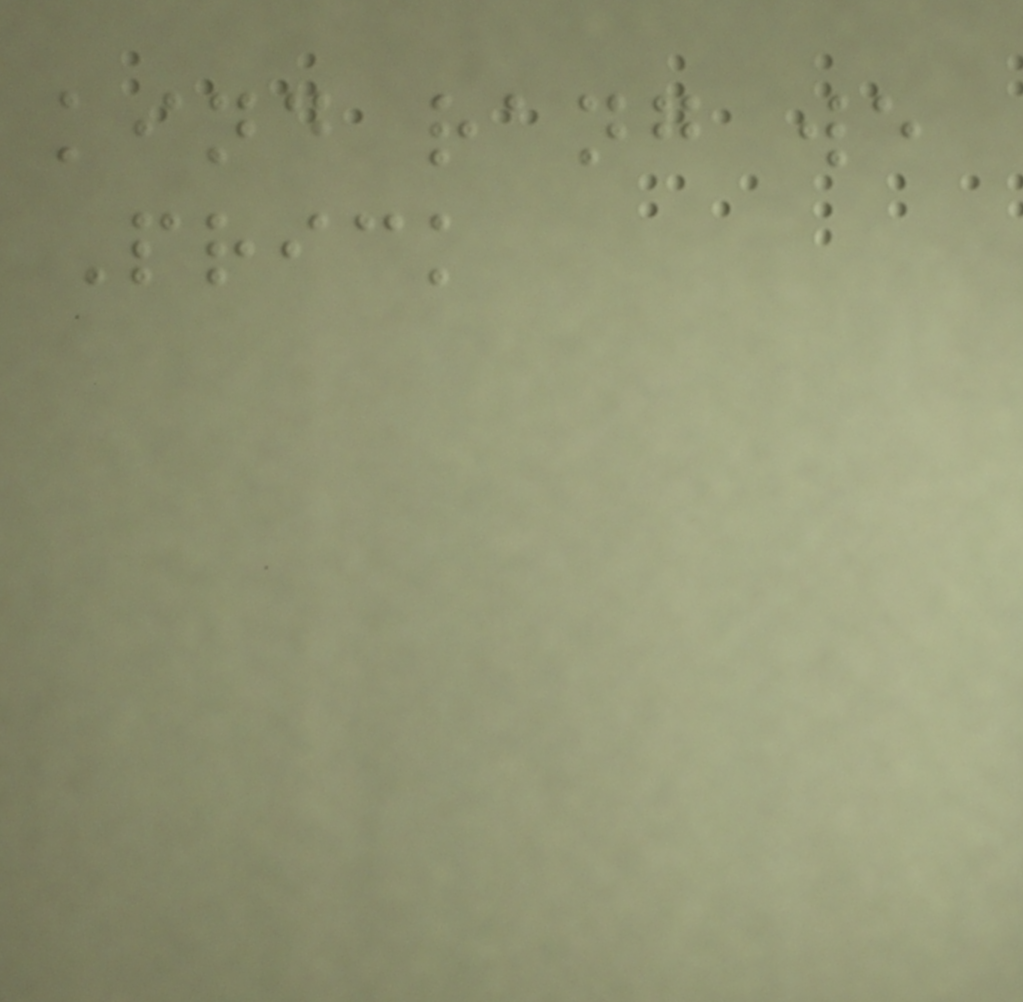kind rang we
Prick
